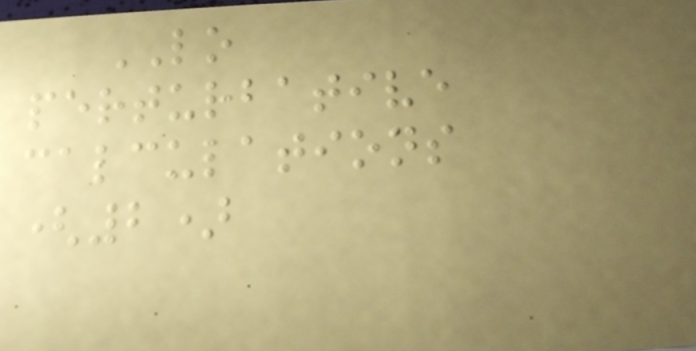LO
perturbative
calculations
(2)
